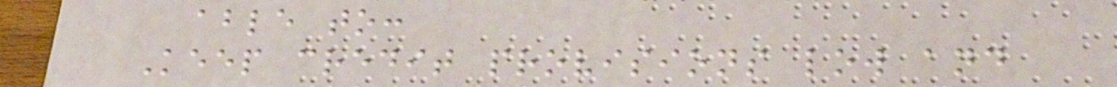able to:
Keep credit provisions low and
